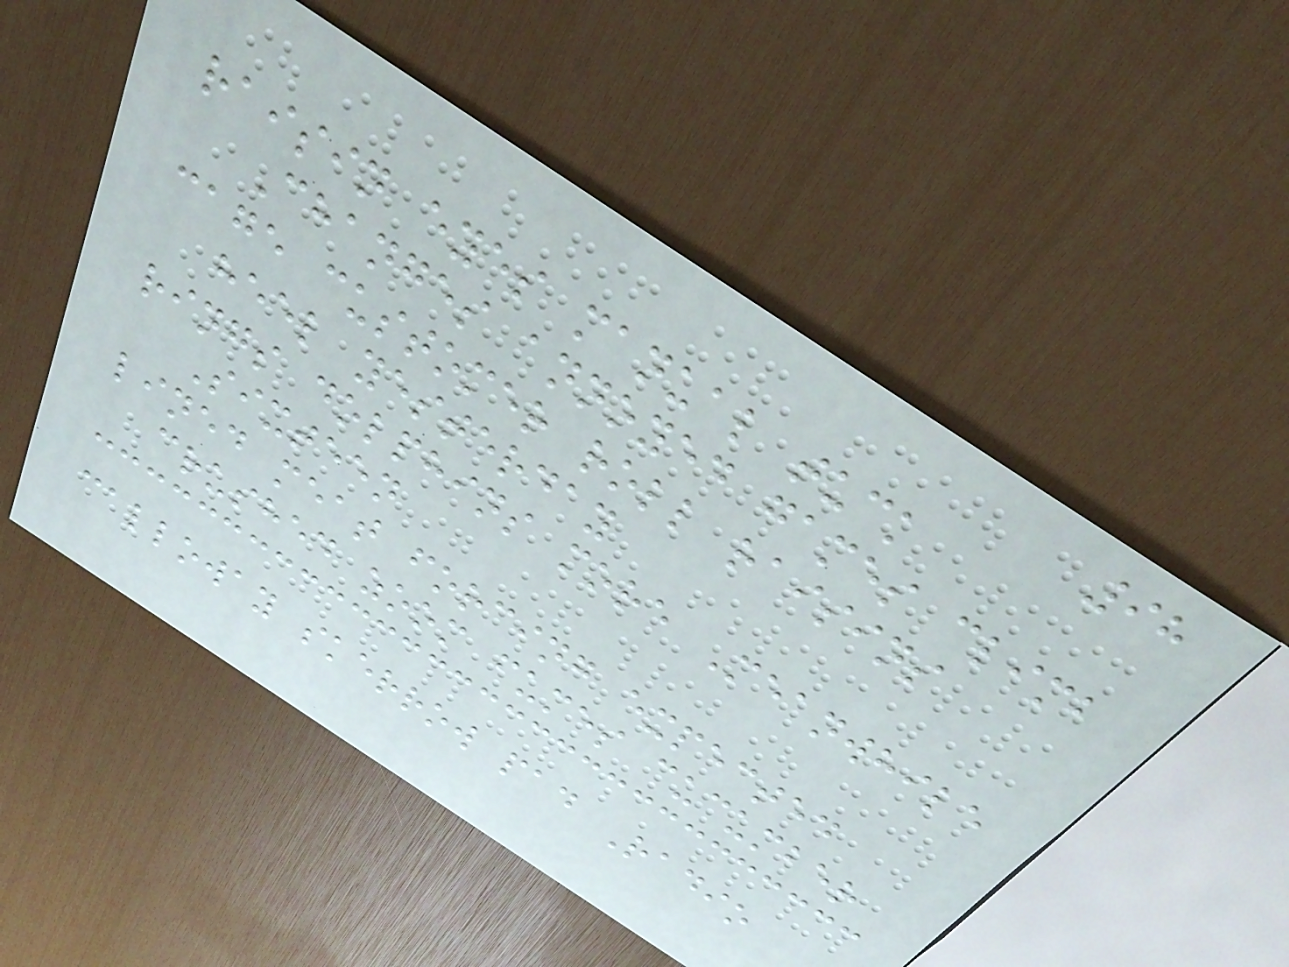98
raisin eyes manual tuck
Changes annoyed games climb
cage customer roll raisins
heel yesterday
rings dolphins more Meanwhile
Sixteen
lined meat forcing expected
crushed zoom fumes cucumber
calloway skerrow pad Radio
